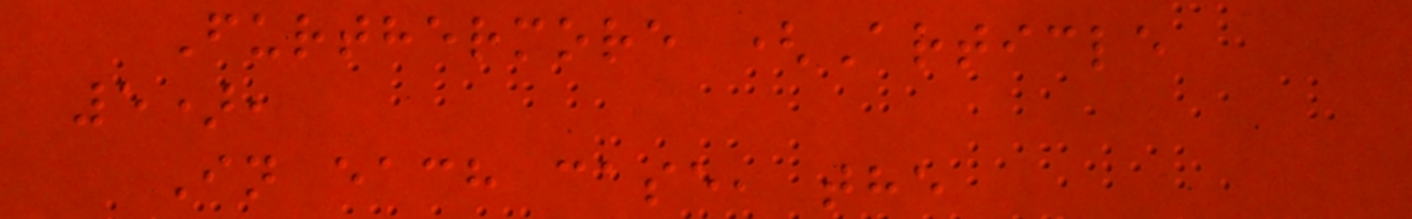Furthermore (Article
5),
In each case, the
